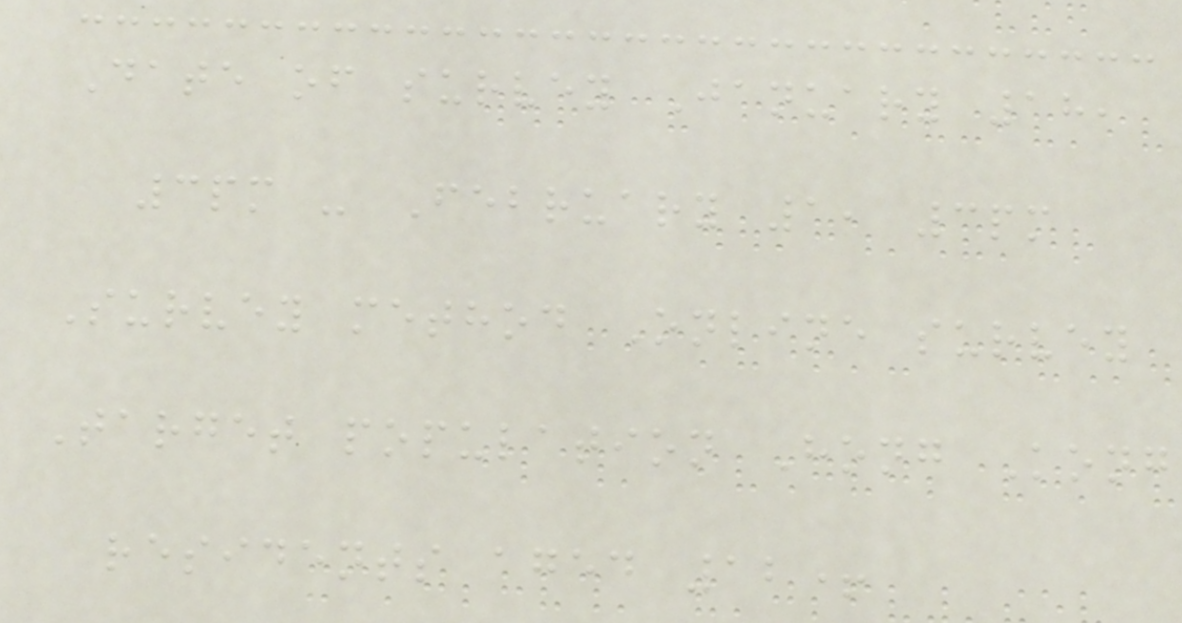Date of survey January 18,
3pm - February 1, 3pm
Survey method Online survey
Target population Hong Kong
residents aged 12+
